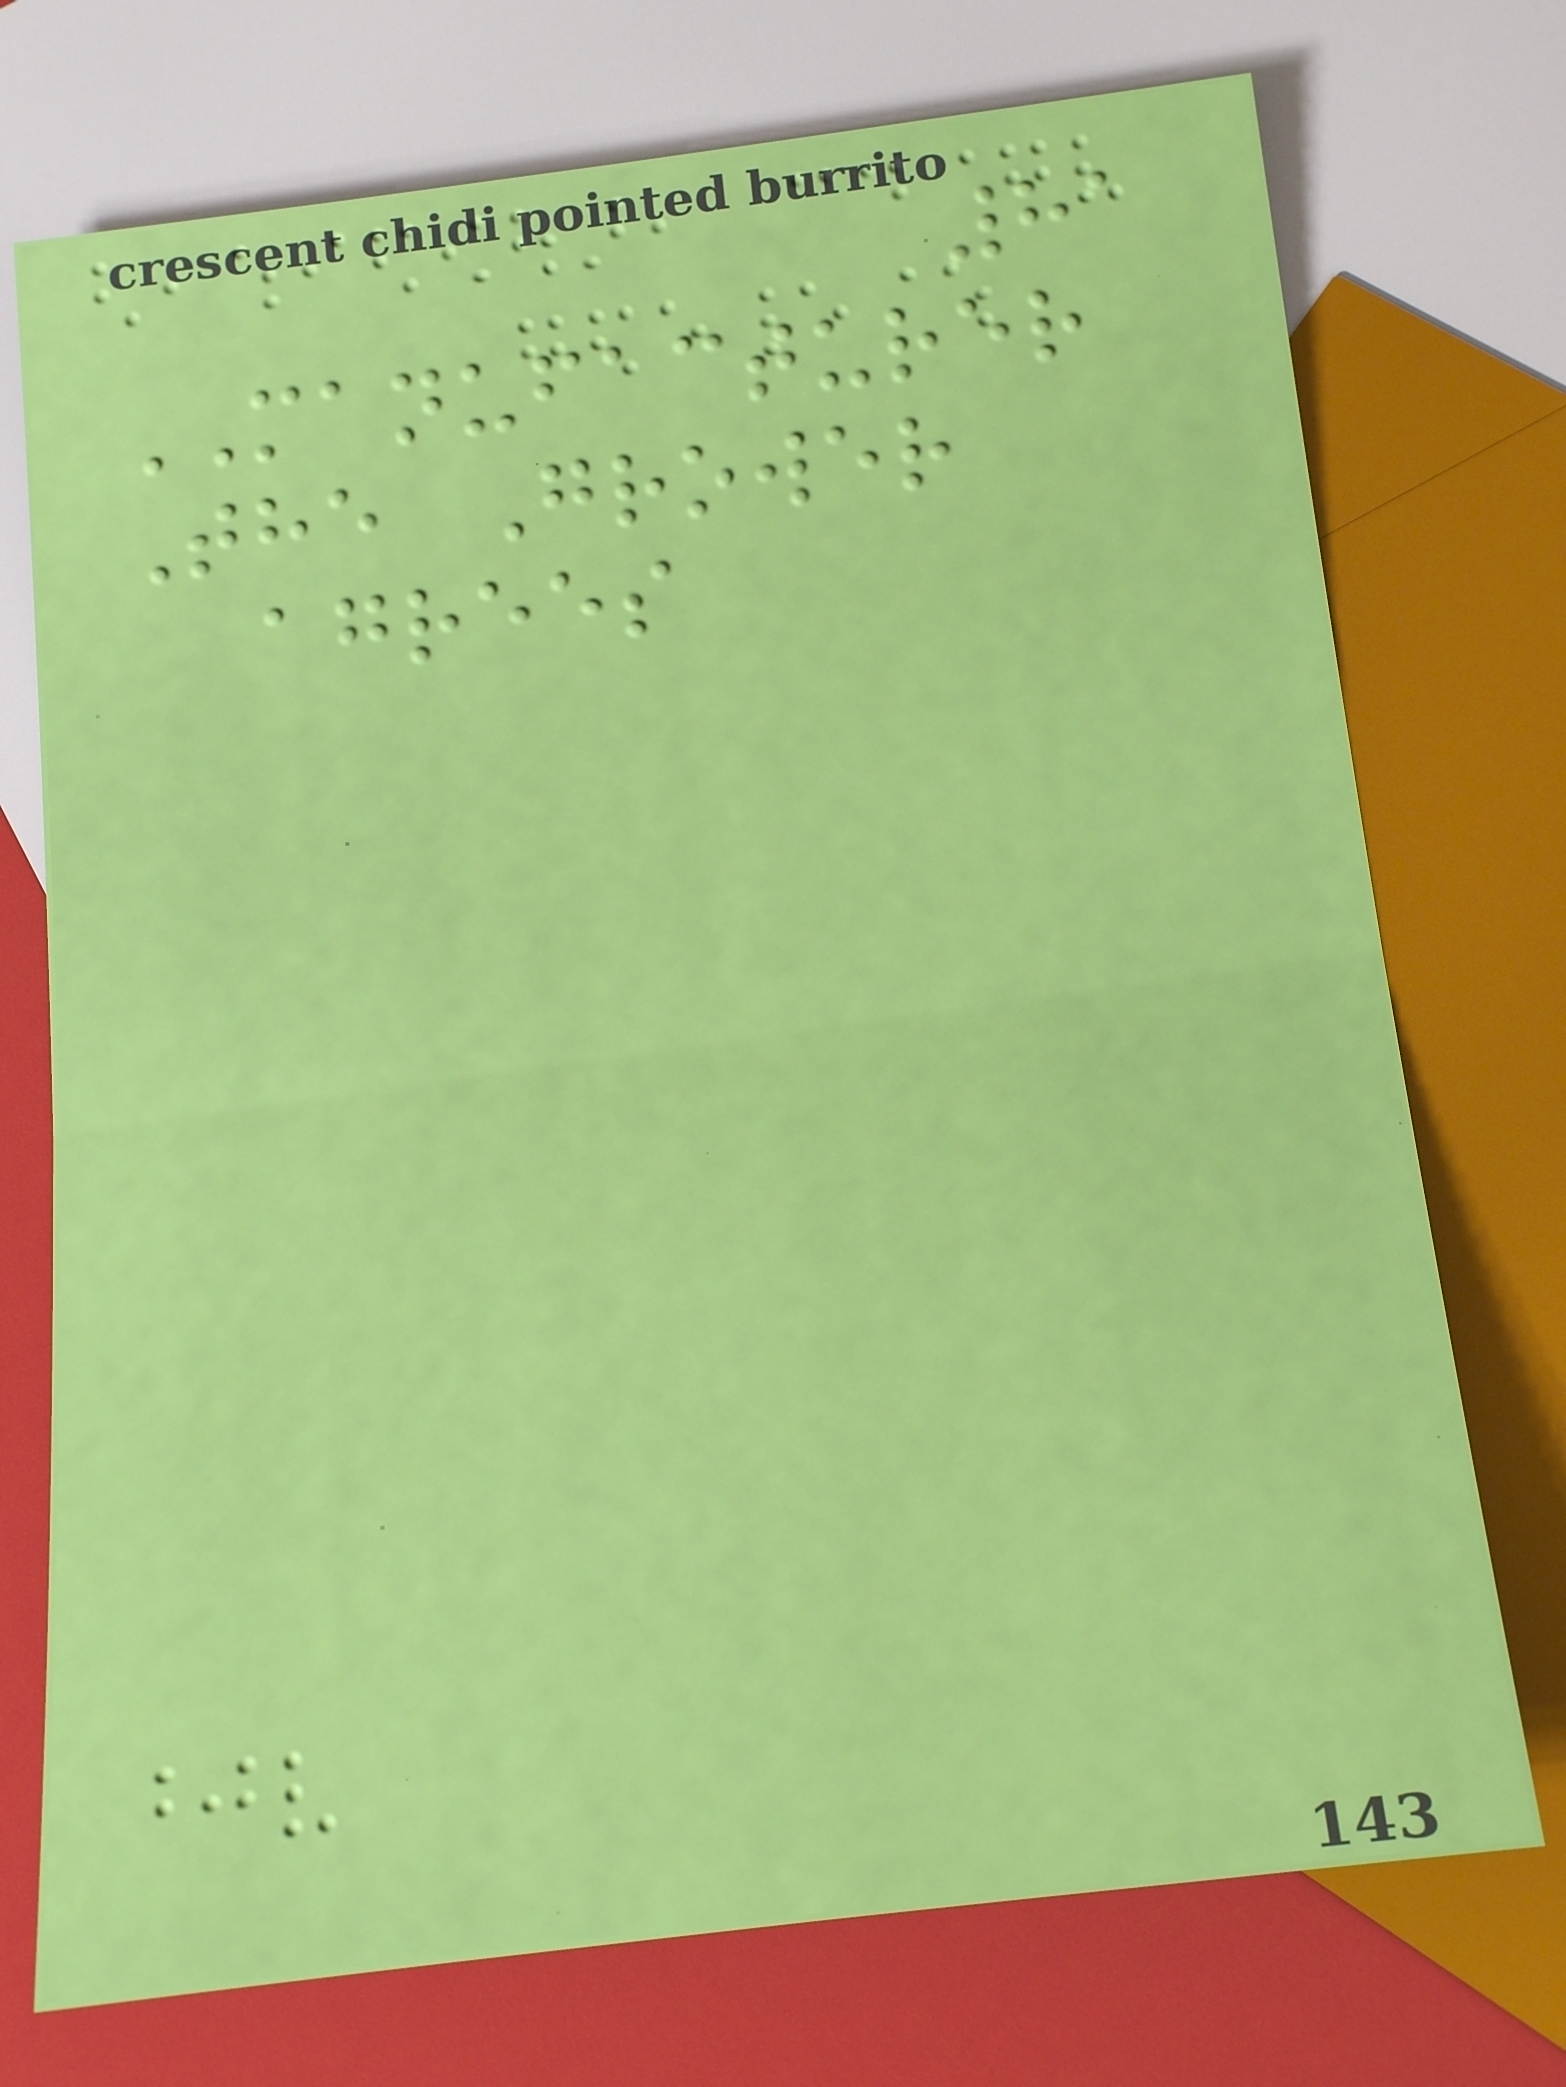81
MANUFACTURER
The Grower
agrees
